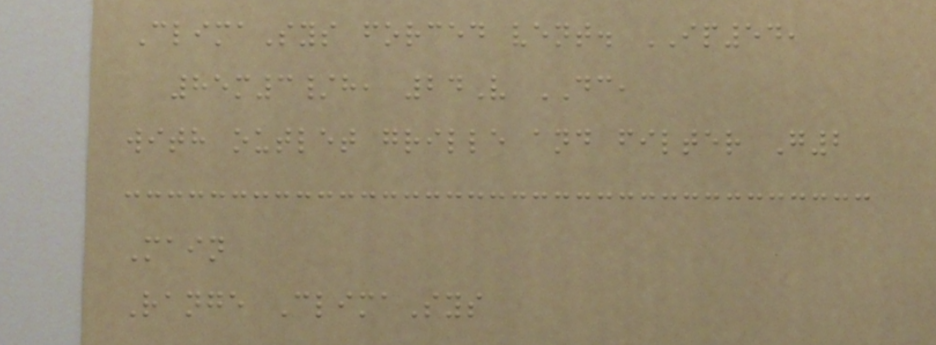ClimaSys forced vent. IP54,
85m3/h, 24V DC,
with outlet grille and filter G2
Main
Range ClimaSys
